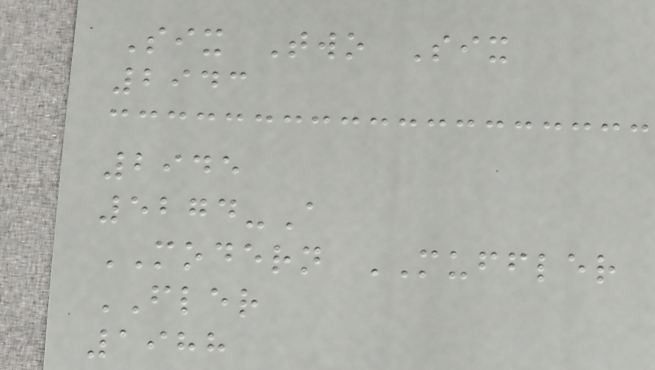Six Two Six
2943
2945
5274-A
MODERN MUFFLER
FLER
1988
